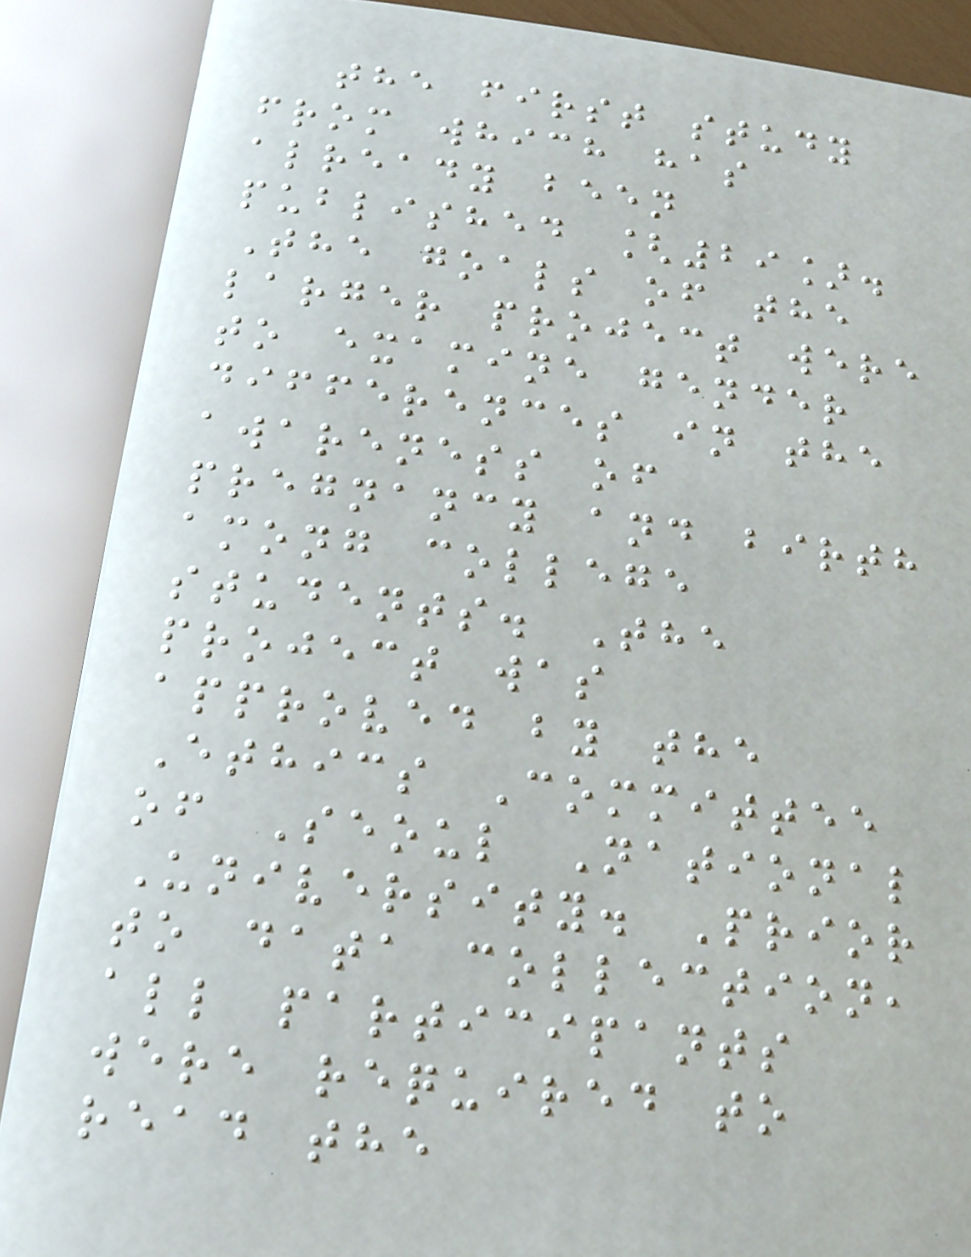the first study
from which has
already been
published [29].
The goals of the
larger project were
to examine gender
differences in the
awareness of
pregnancy and birth
among college
students. The
project was
approved by the
Ethics Committee
of Seoul National
University. Prior
to data collection,
all participants
were required to
read the
